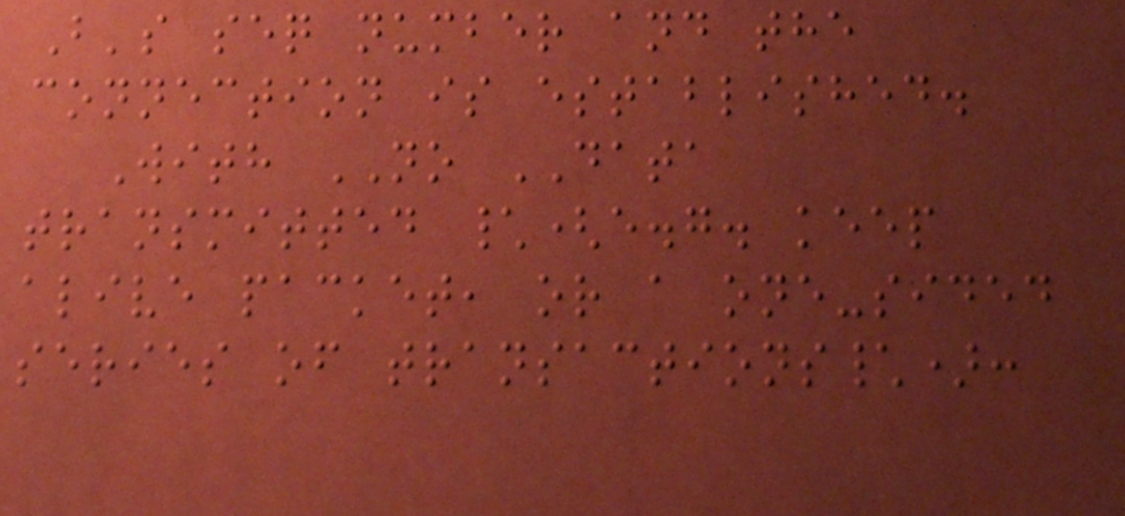B's seq number and the
connection is established.
With NO DATA
transmitted \(e.g. keep
alive packet, or a one-sided
series of transactions\):
